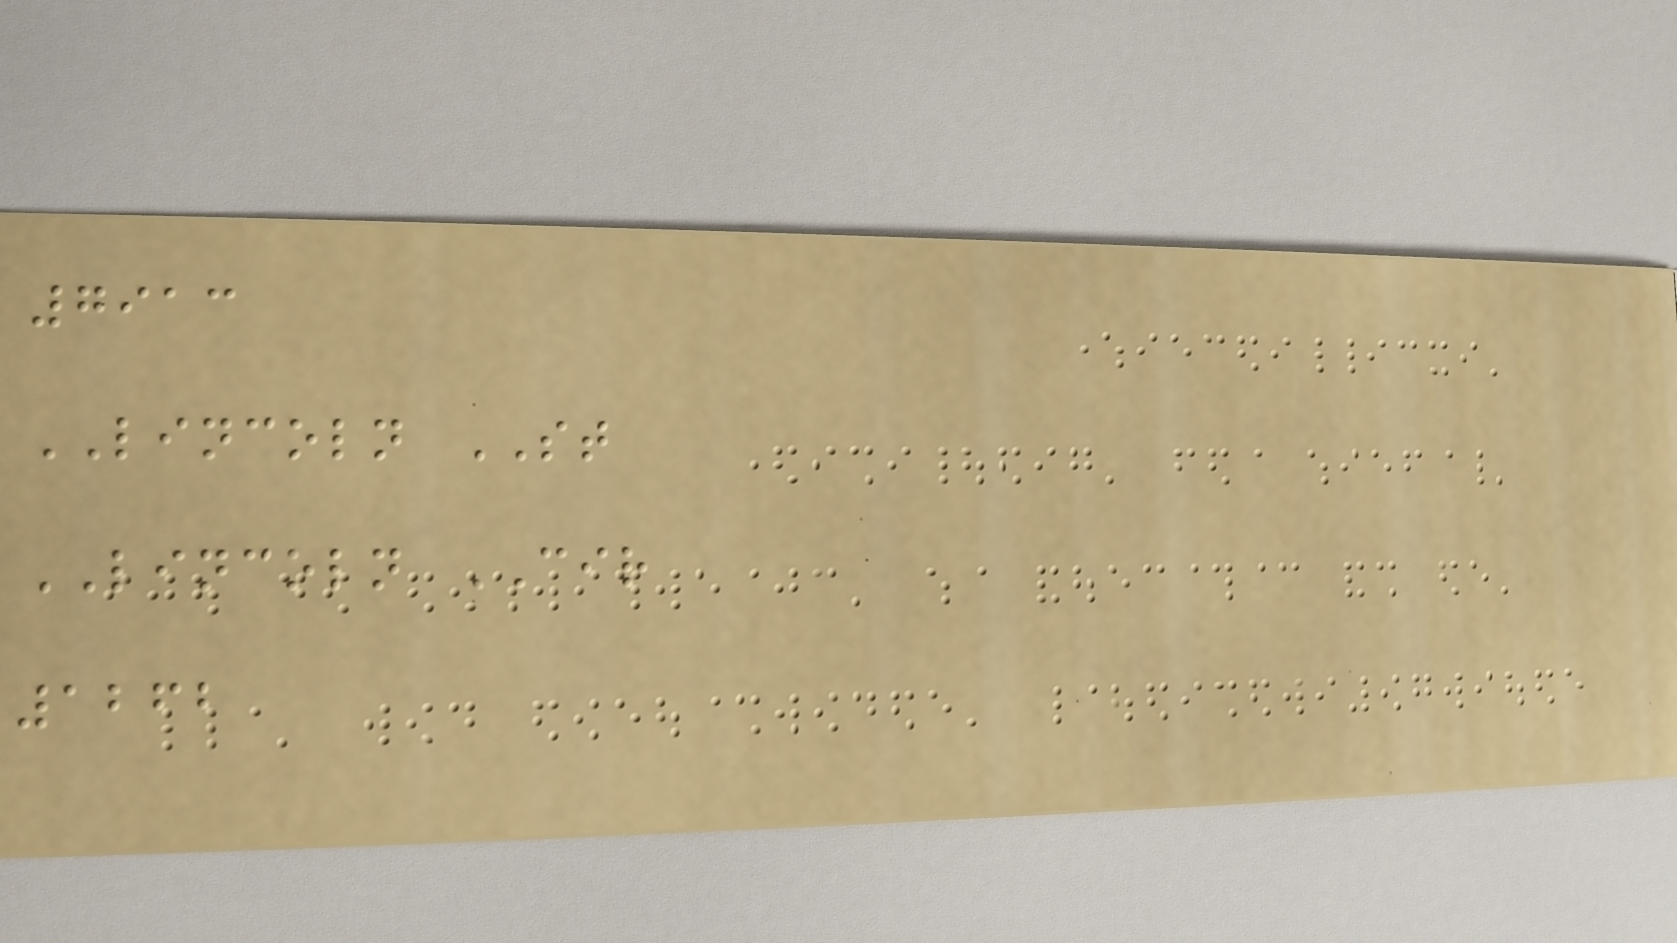7913
LINCOLN ST
LINCOLN CIR
1262
